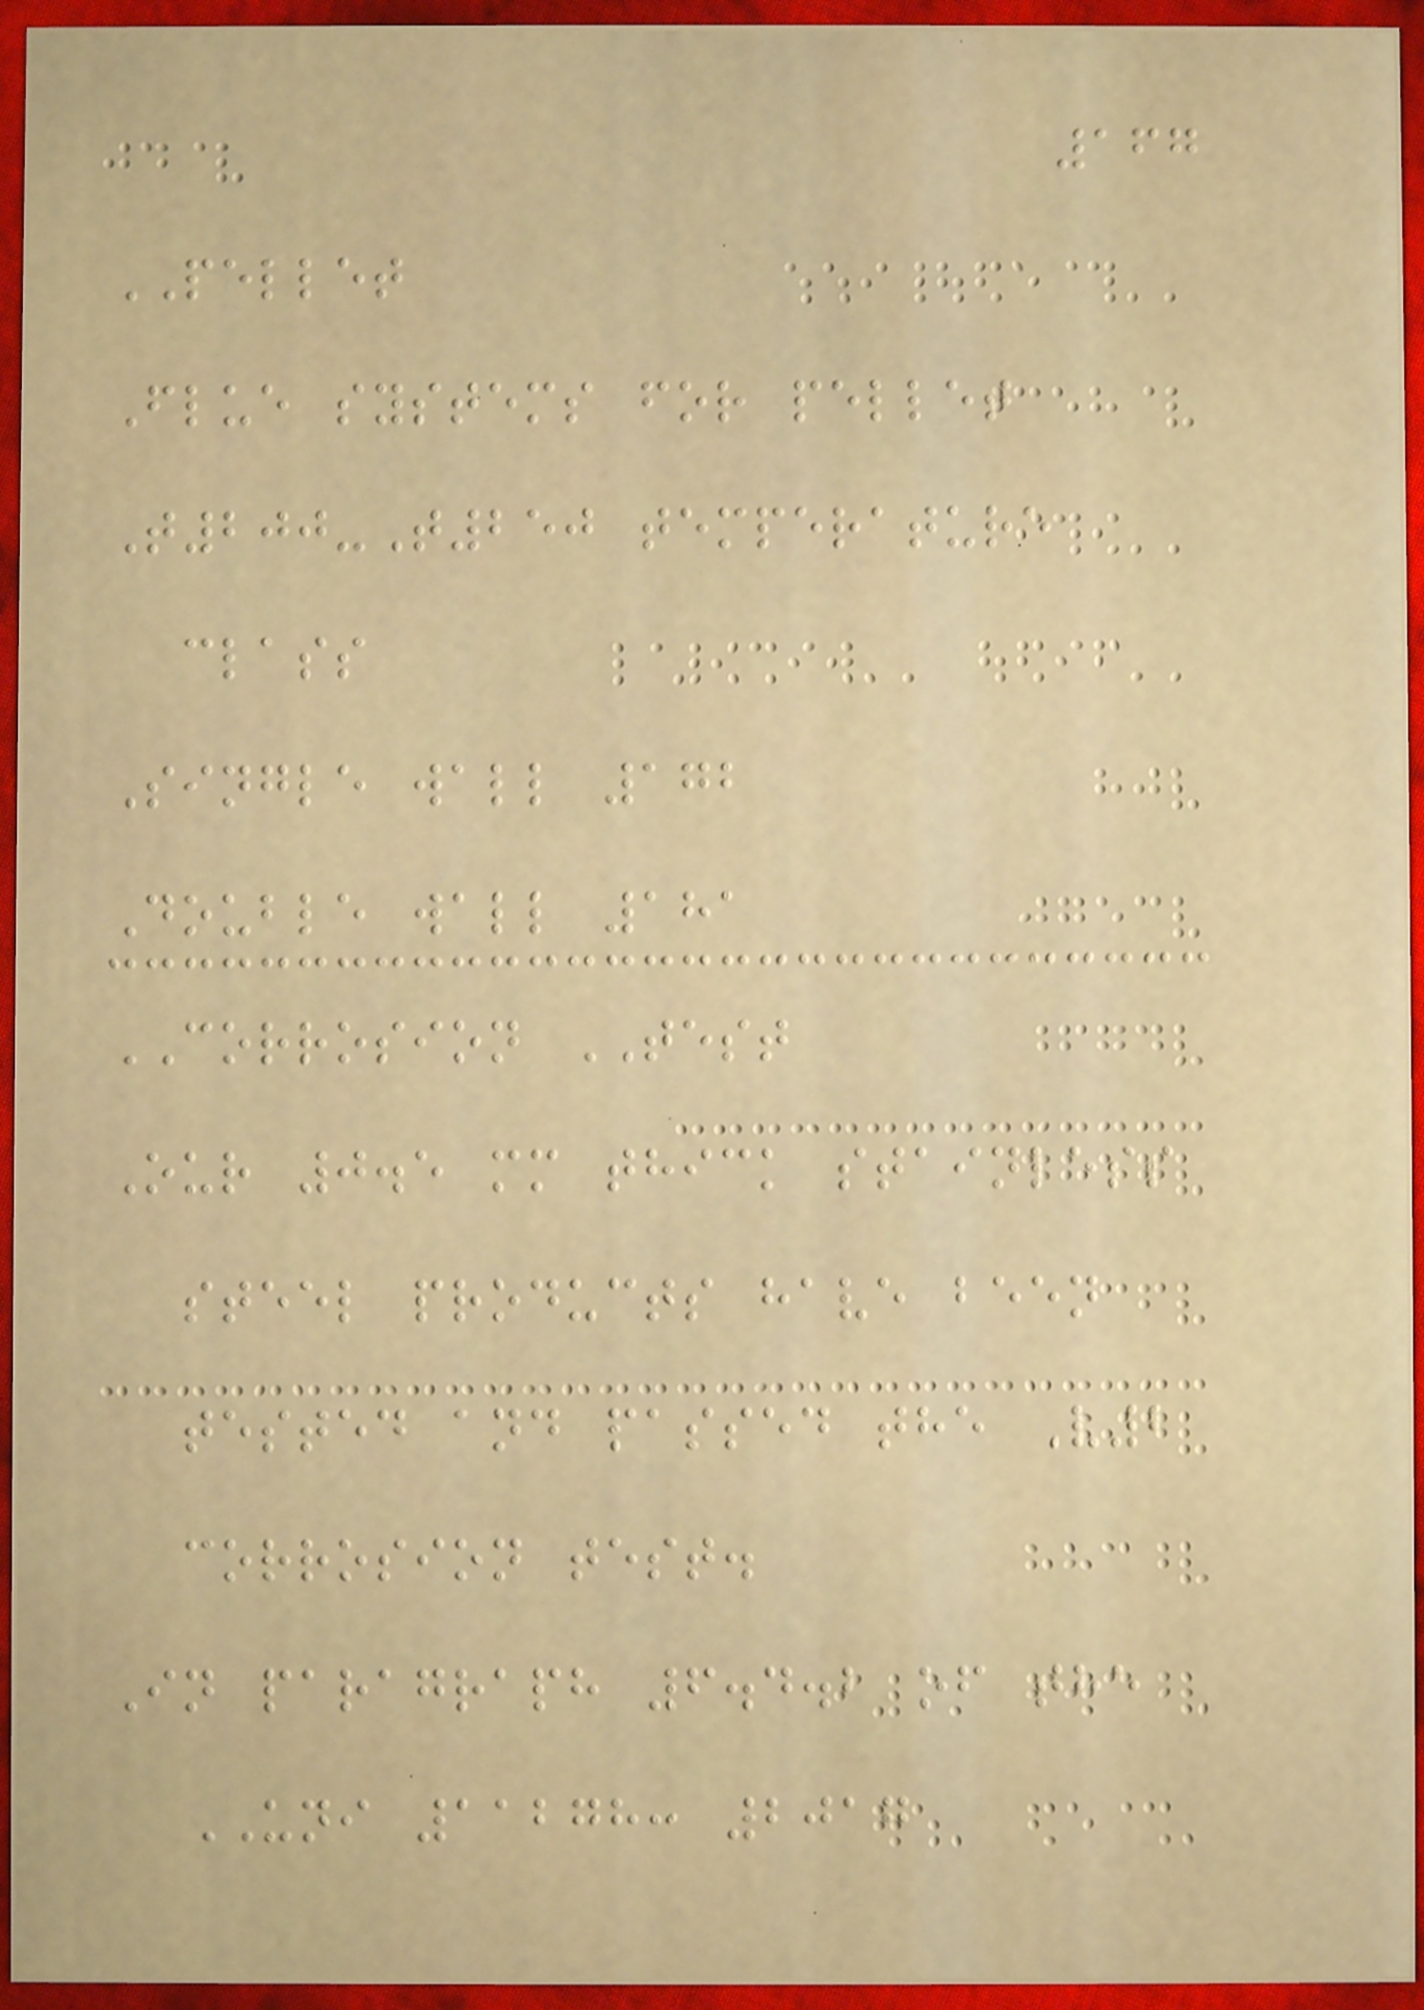167
PELLET
Flue systems for pellet
T200-T250 temperature
class
Single wall 172
Double wall 181
CORROSION TEST
Our 0.5 mm thick stainless
steel products have been
tested and passed the V2
corrosion test.
In paragraph 6.4.2 of the
UNI 11278: 2017
